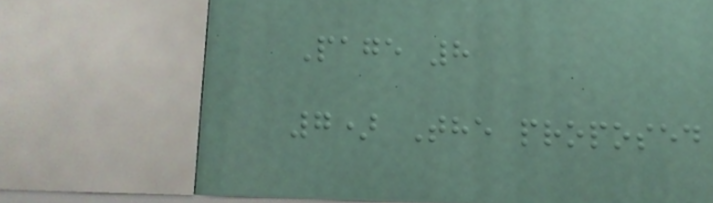Page 8
7) The proposed
